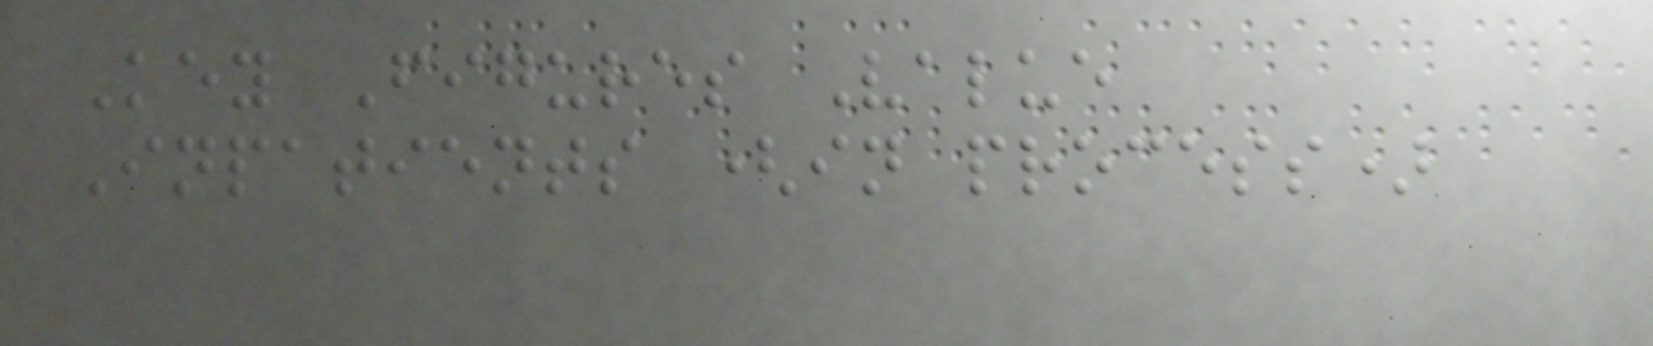Key Figures Value
Inpatients (in process)
